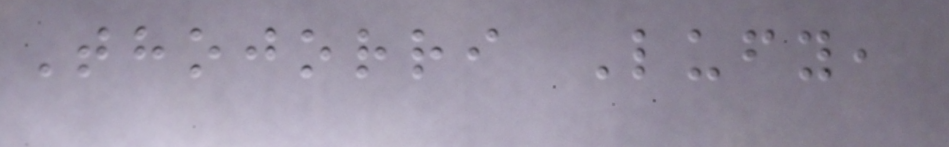Thojorri Lufy,
